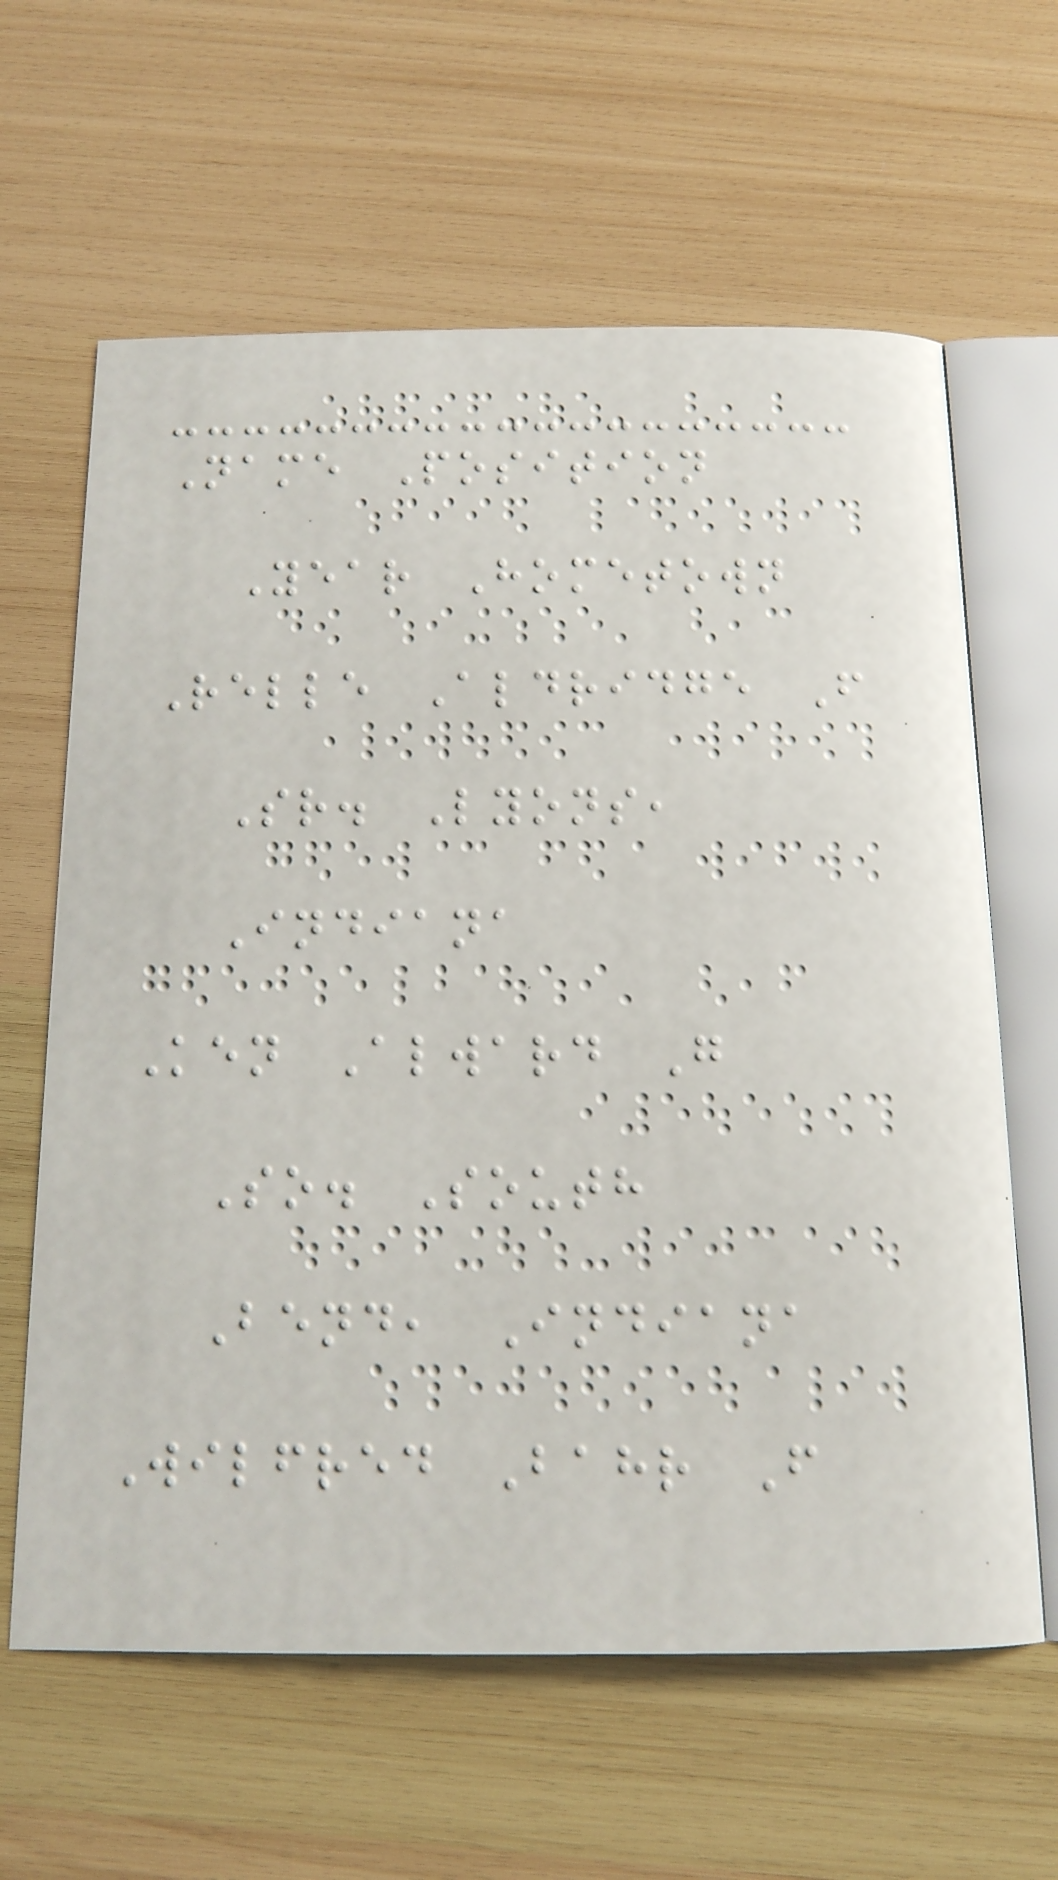Name Position
Year Hometown
Relle Aldridge F
Sr. Lyons,
Indiana
Ken Alward G
So. South
Bend, Indiana
Wilfred Bahr F
